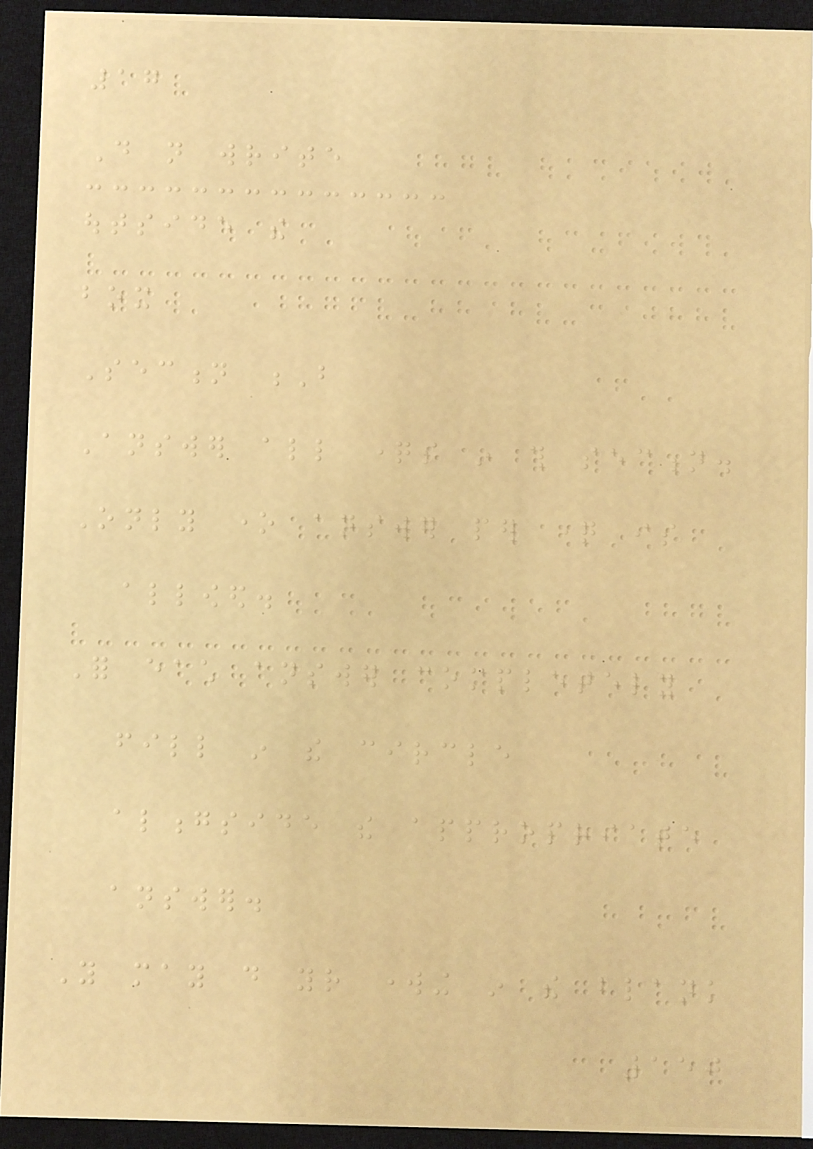17
Do not write
outside the
box
Section B
Answer all questions in this section.
Only one answer per question is
allowed.
For each answer completely
fill in the circle
alongside the appropriate
answer.
You may do your working in the blank
150
